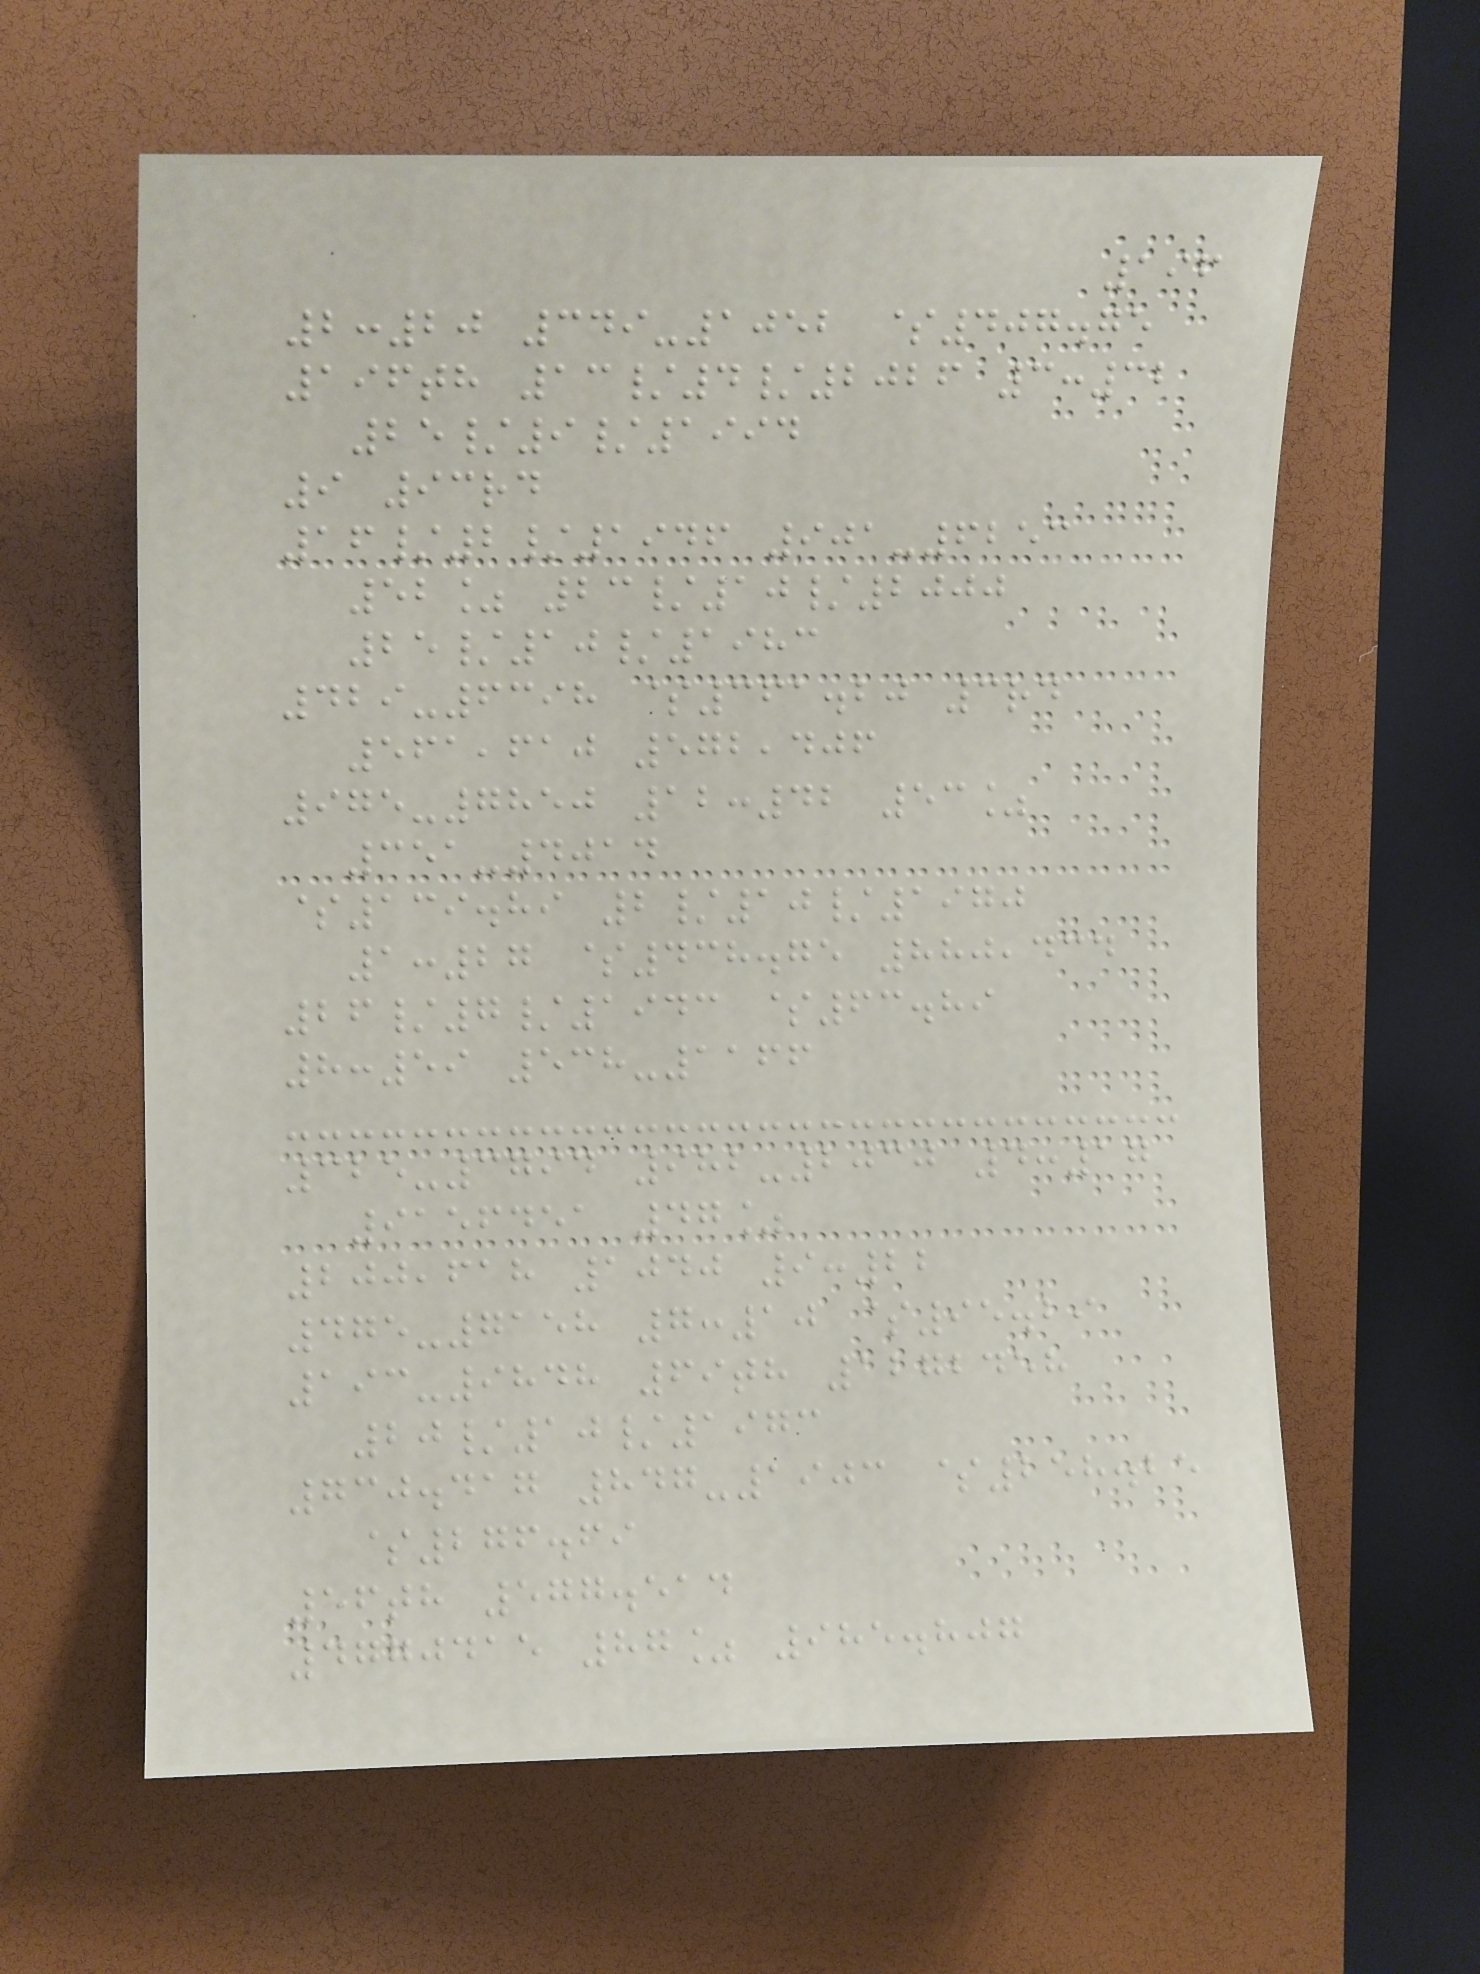196
2:20 349-1052 $407.75
196th 13/4/2026 3:32
25/9/1994
9 93rd
16/2/1946 901-6253
52% 23/10/2000
25/10/1983
429-6398 $361.20 3rd
561,610 572,406
975-7850 12:42 53%
351-4014
$139.89 2/10/1970
1:27 $438.75 880,434
26/7/1943 $63.89
8:59 538-1166
325-3794 982-2030 4:17
9156451 47%
200,618 1040 9:22
475-7158 7:10 $95.29
193-9848 69th 1272458
20/10/1973
730.417 847-1903 $258.25
$276.69
56th 577.514
4770415 87% 985.807
